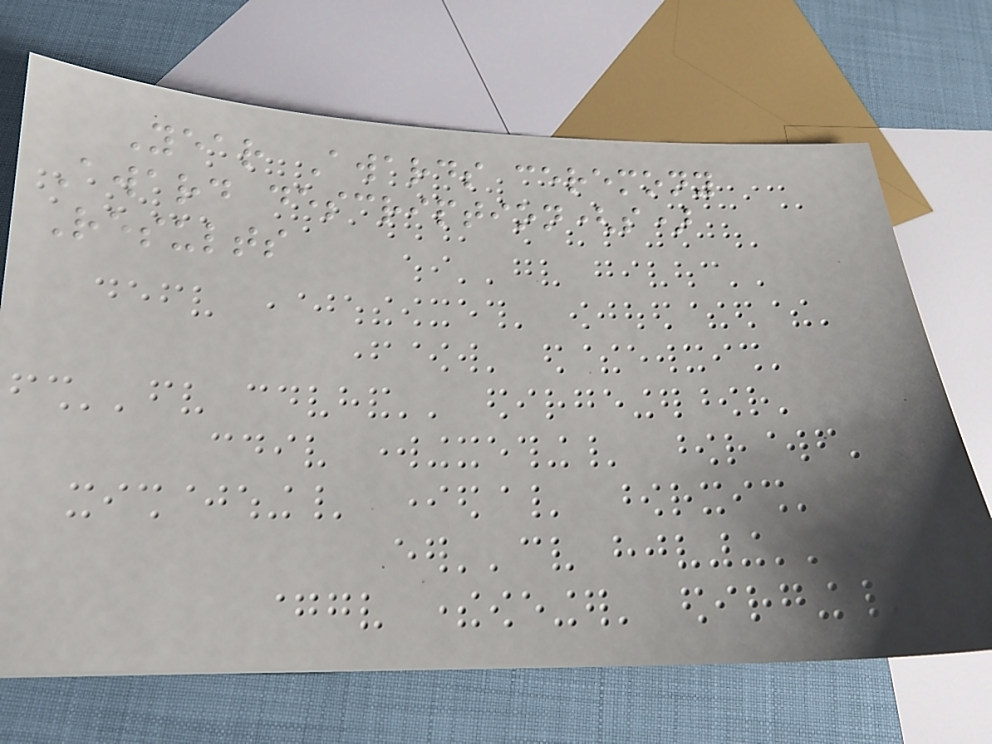Year Awards ceremony
Award description(s)
Results
